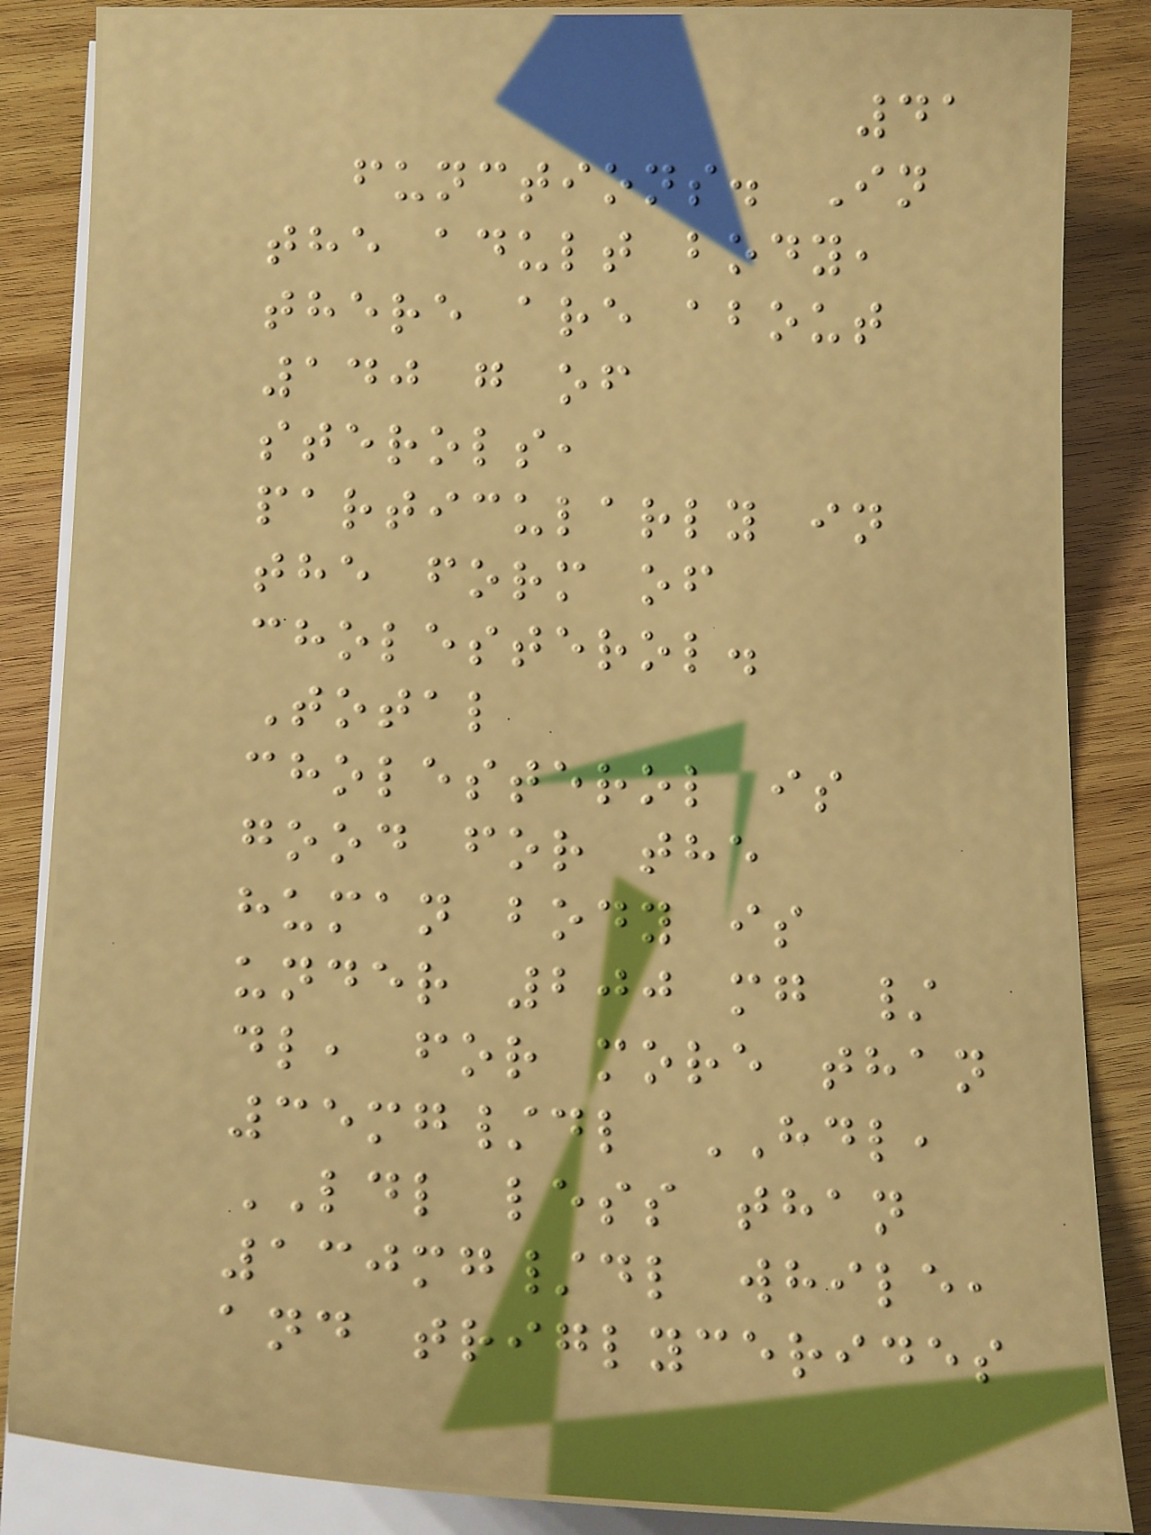41
functions. In
the adult body,
there are about
140 g of
sterols,
particularly in
the form of
cholesterol.
Total
cholesterol is
good for the
human body is
under 200 mg /
dl, for more than
35mg/dl HDL,
LDL less than
130mg/dl while,
and triglycerides
